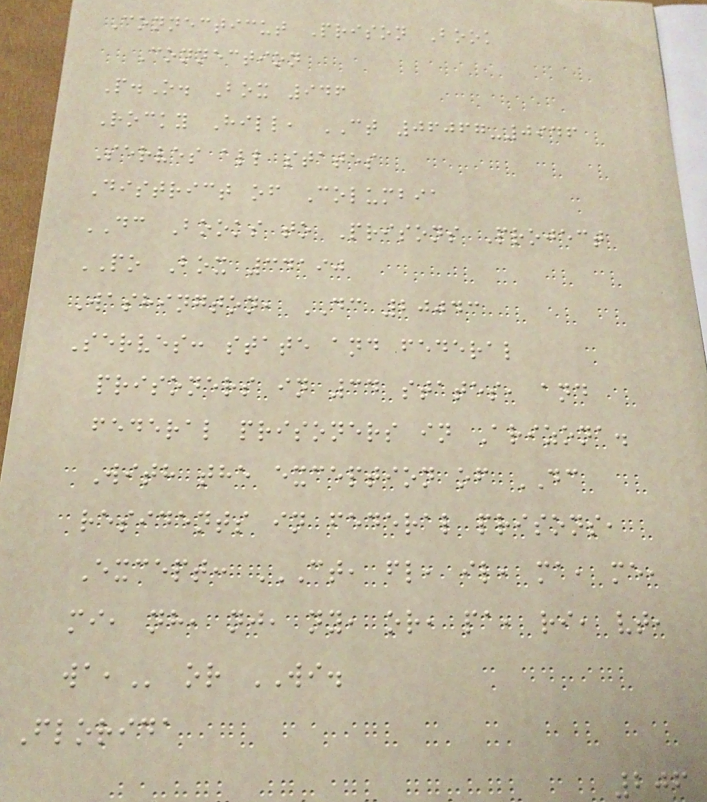Connecticut Prison Book
Connection
P.O. Box 946
Rocky Hill, CT 06067-0946
Serves all states
District of Columbia
DC Books to Prisons Project
PO Box 34190
Washington, DC 20043
Serves: state and federal
prisoners in 34 states, and
federal prisoners in Arizona.
With the exception of DC
residents in federal prisons,
Except: CT, FL, IL, MA, ME,
MI, NH, NJ, NY, OR, PA, RI, VT,
WA, or WI.
Florida
206
